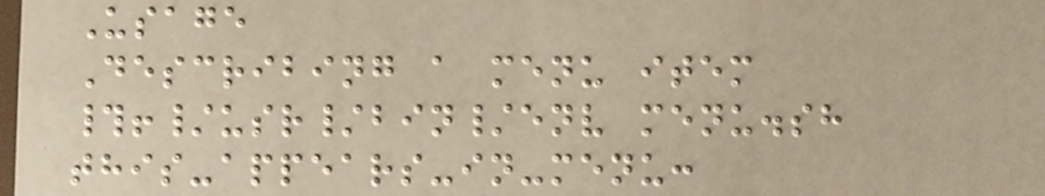Usage
Describing a menu item
#!/usr/bin/env menu.sh
this-appears-in-menu:
